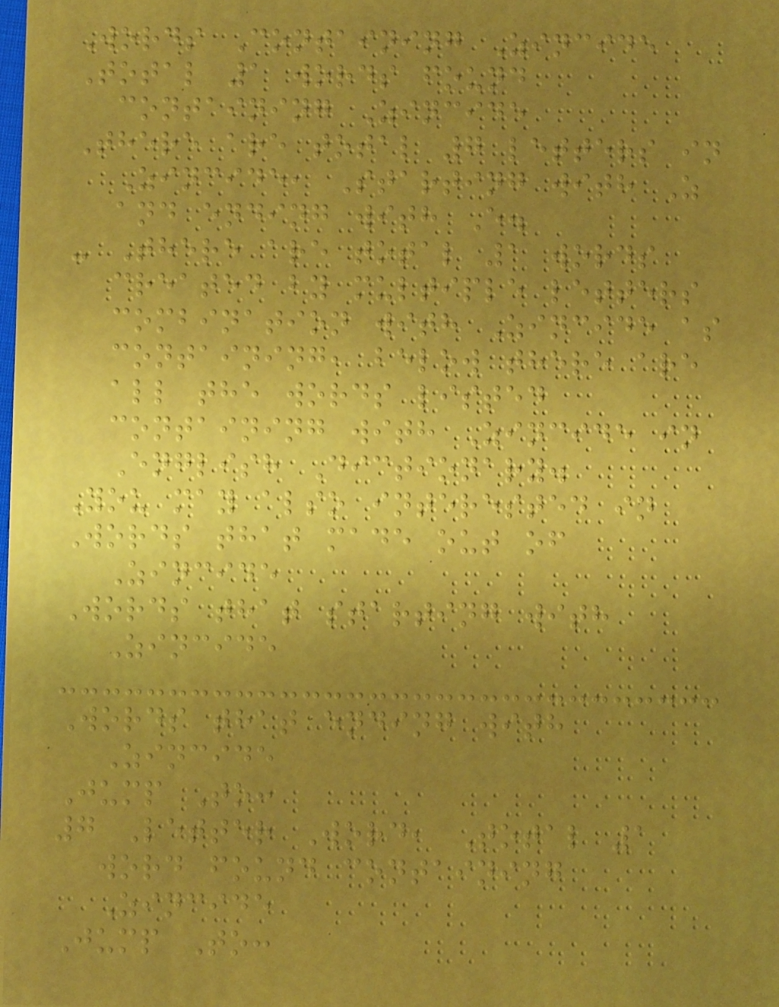Words Containing Zincide
Total 1 words found
containing Zincide
There are total 7 letters in
Zincide, Starting with Z
and ending with E.
- There are total 1 words
created by multiple letters
combination with Zincide as
containing, below there are
all the words listed
containing with Zincide in
English Dictionary.
You may also interested in
Words that made out of
Zincide
Words that starting with
Zincide
Words that ending with
Zincide
Jump To:
7 Letter Word, Total 1
word found containing
Zincide
Jump To:
